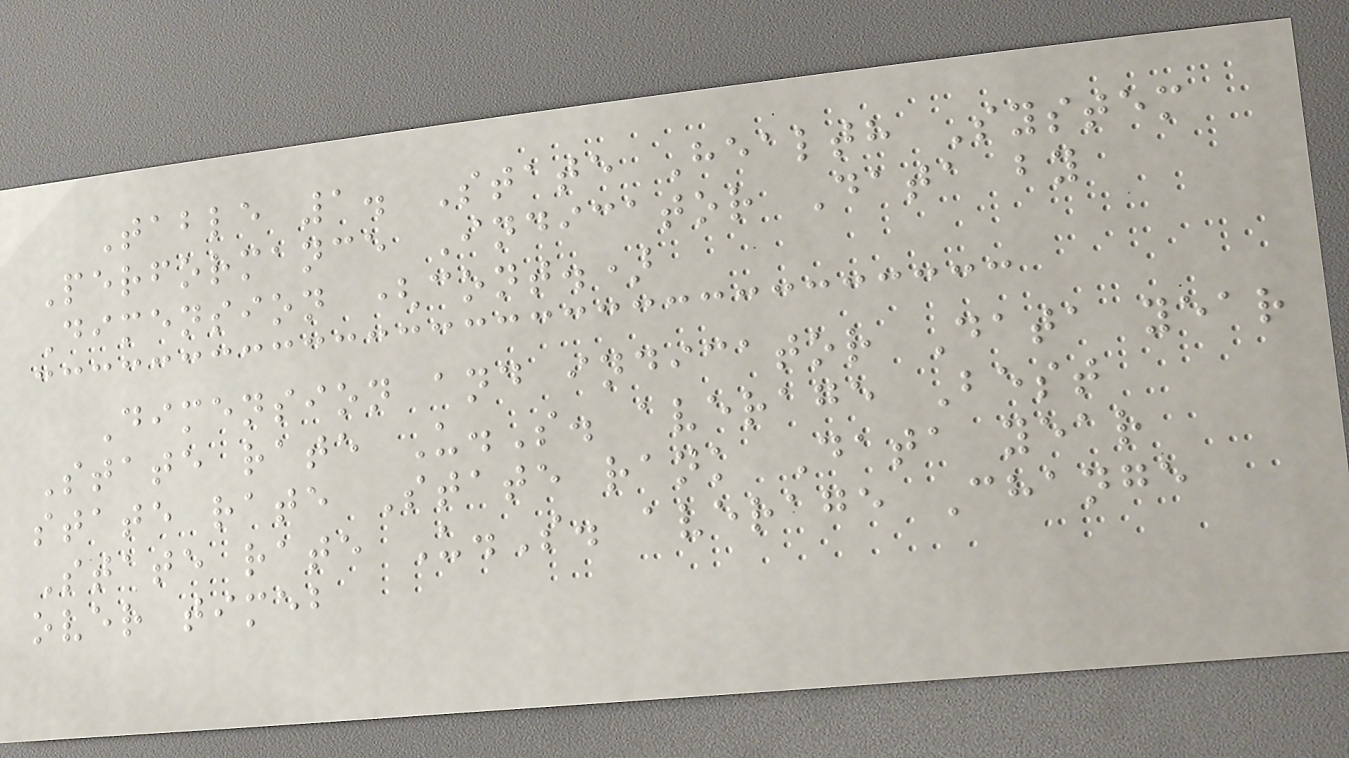Table 1. State Health System
Performance Indicator Data by
Dimension (cont.)
Dimension and indicator Data year
State rate U.S. average Best
state rate State rank Data year
State rate U.S. average Change
over timeb
